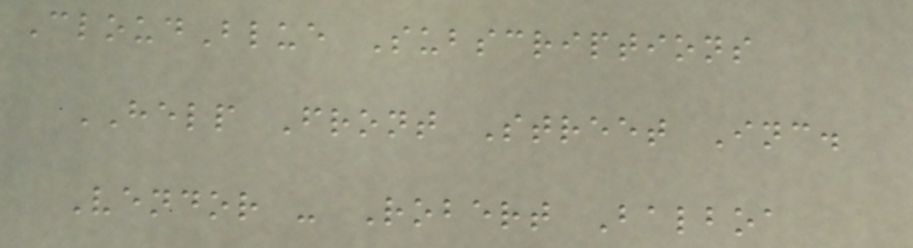CloudBlue Subscriptions
HELP Front Street Inc.
Vendor - Robert Balboa
